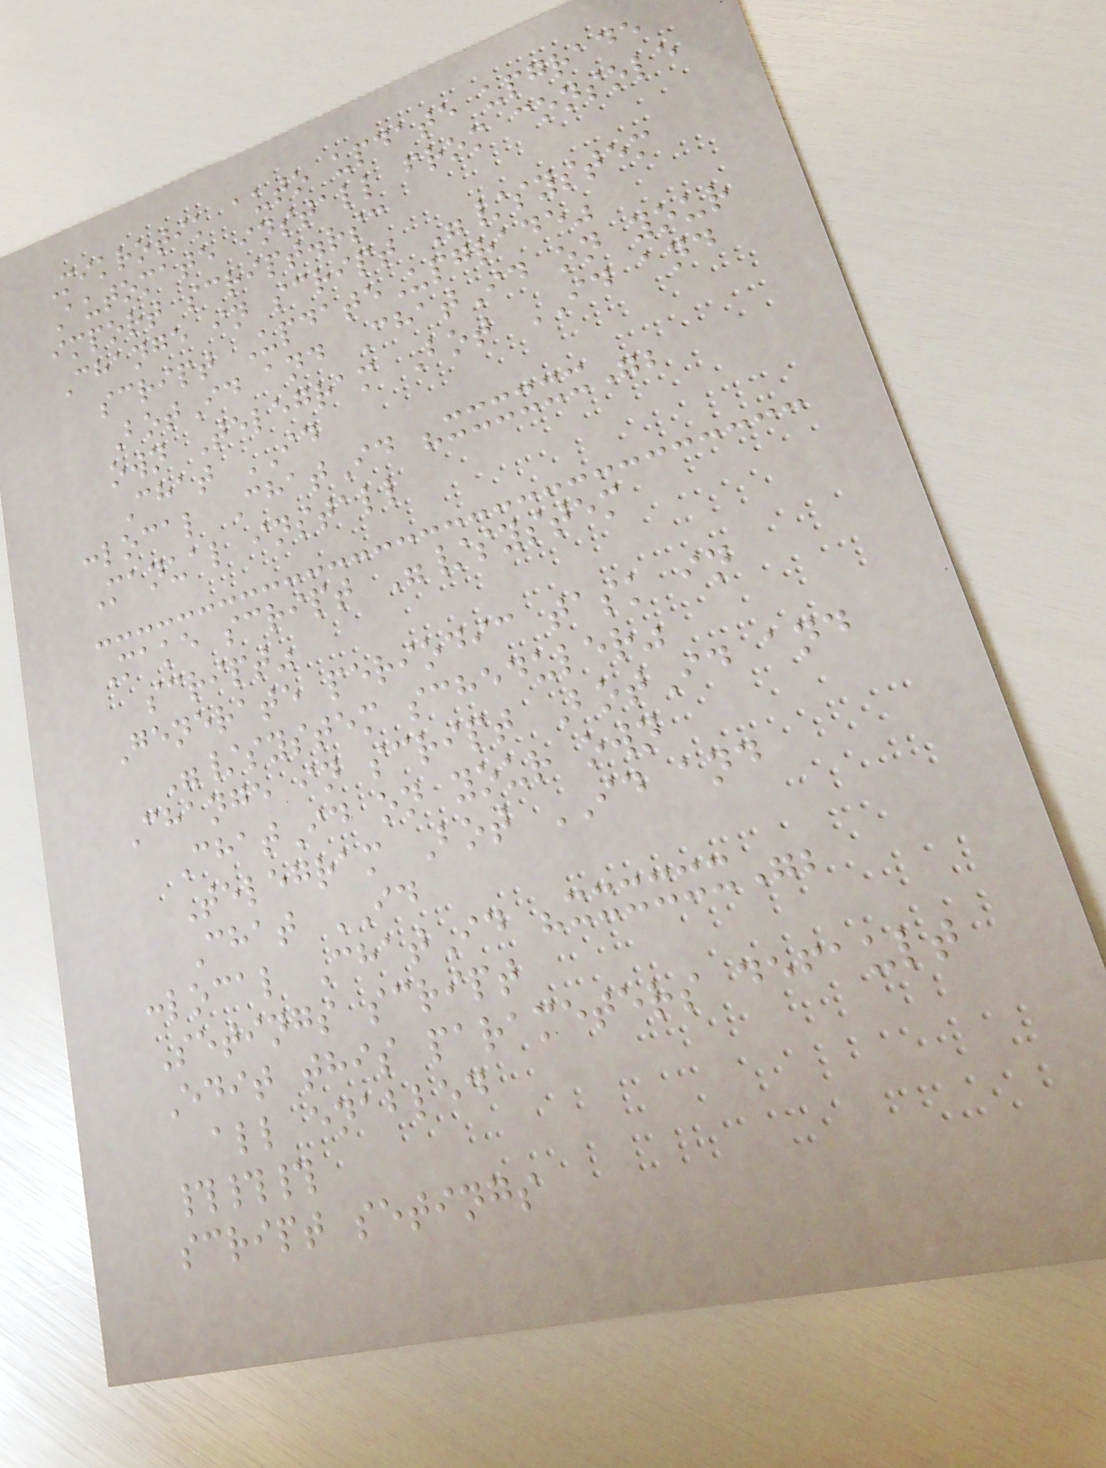Mikrotik auto update upgrade
Automate install from console
import script.rsc
Change in script "/system
script UpdateUpgrade"
BotId and ChatId on your
own Telegram Bot ID and
Chat ID
:local ChatId "xxxxxx";
Manual install
Make script "/system
script"
Generate periodic task in
"/system scheduler"
Change in script BotId and
ChatId on your own
Telegram Bot ID and
Chat ID
:local ChatId "xxxxxx";
Setings script
Edit this parameters default
all enabled
###
script setings
